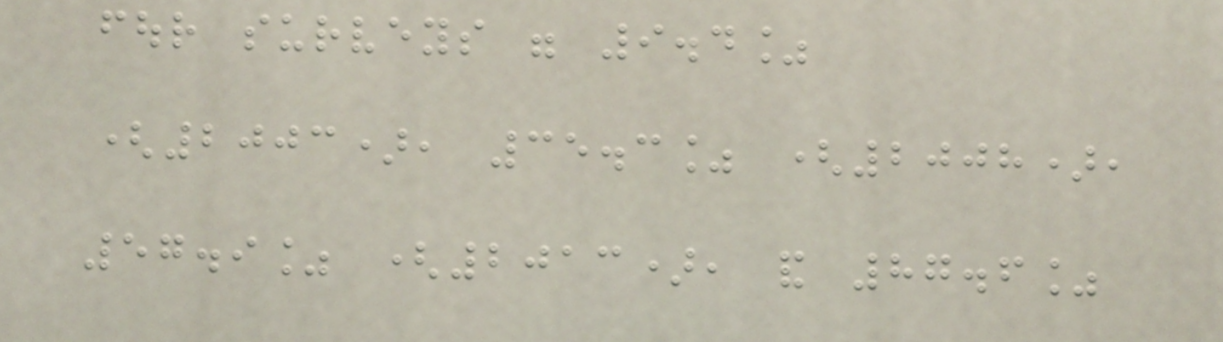four surveys were 9.4%
(2003), 35.3% (2008),
57.9% (2013), and 87.6%
